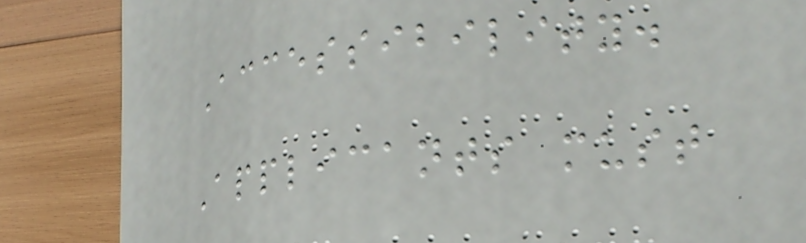Accessibility.
Applicants must
